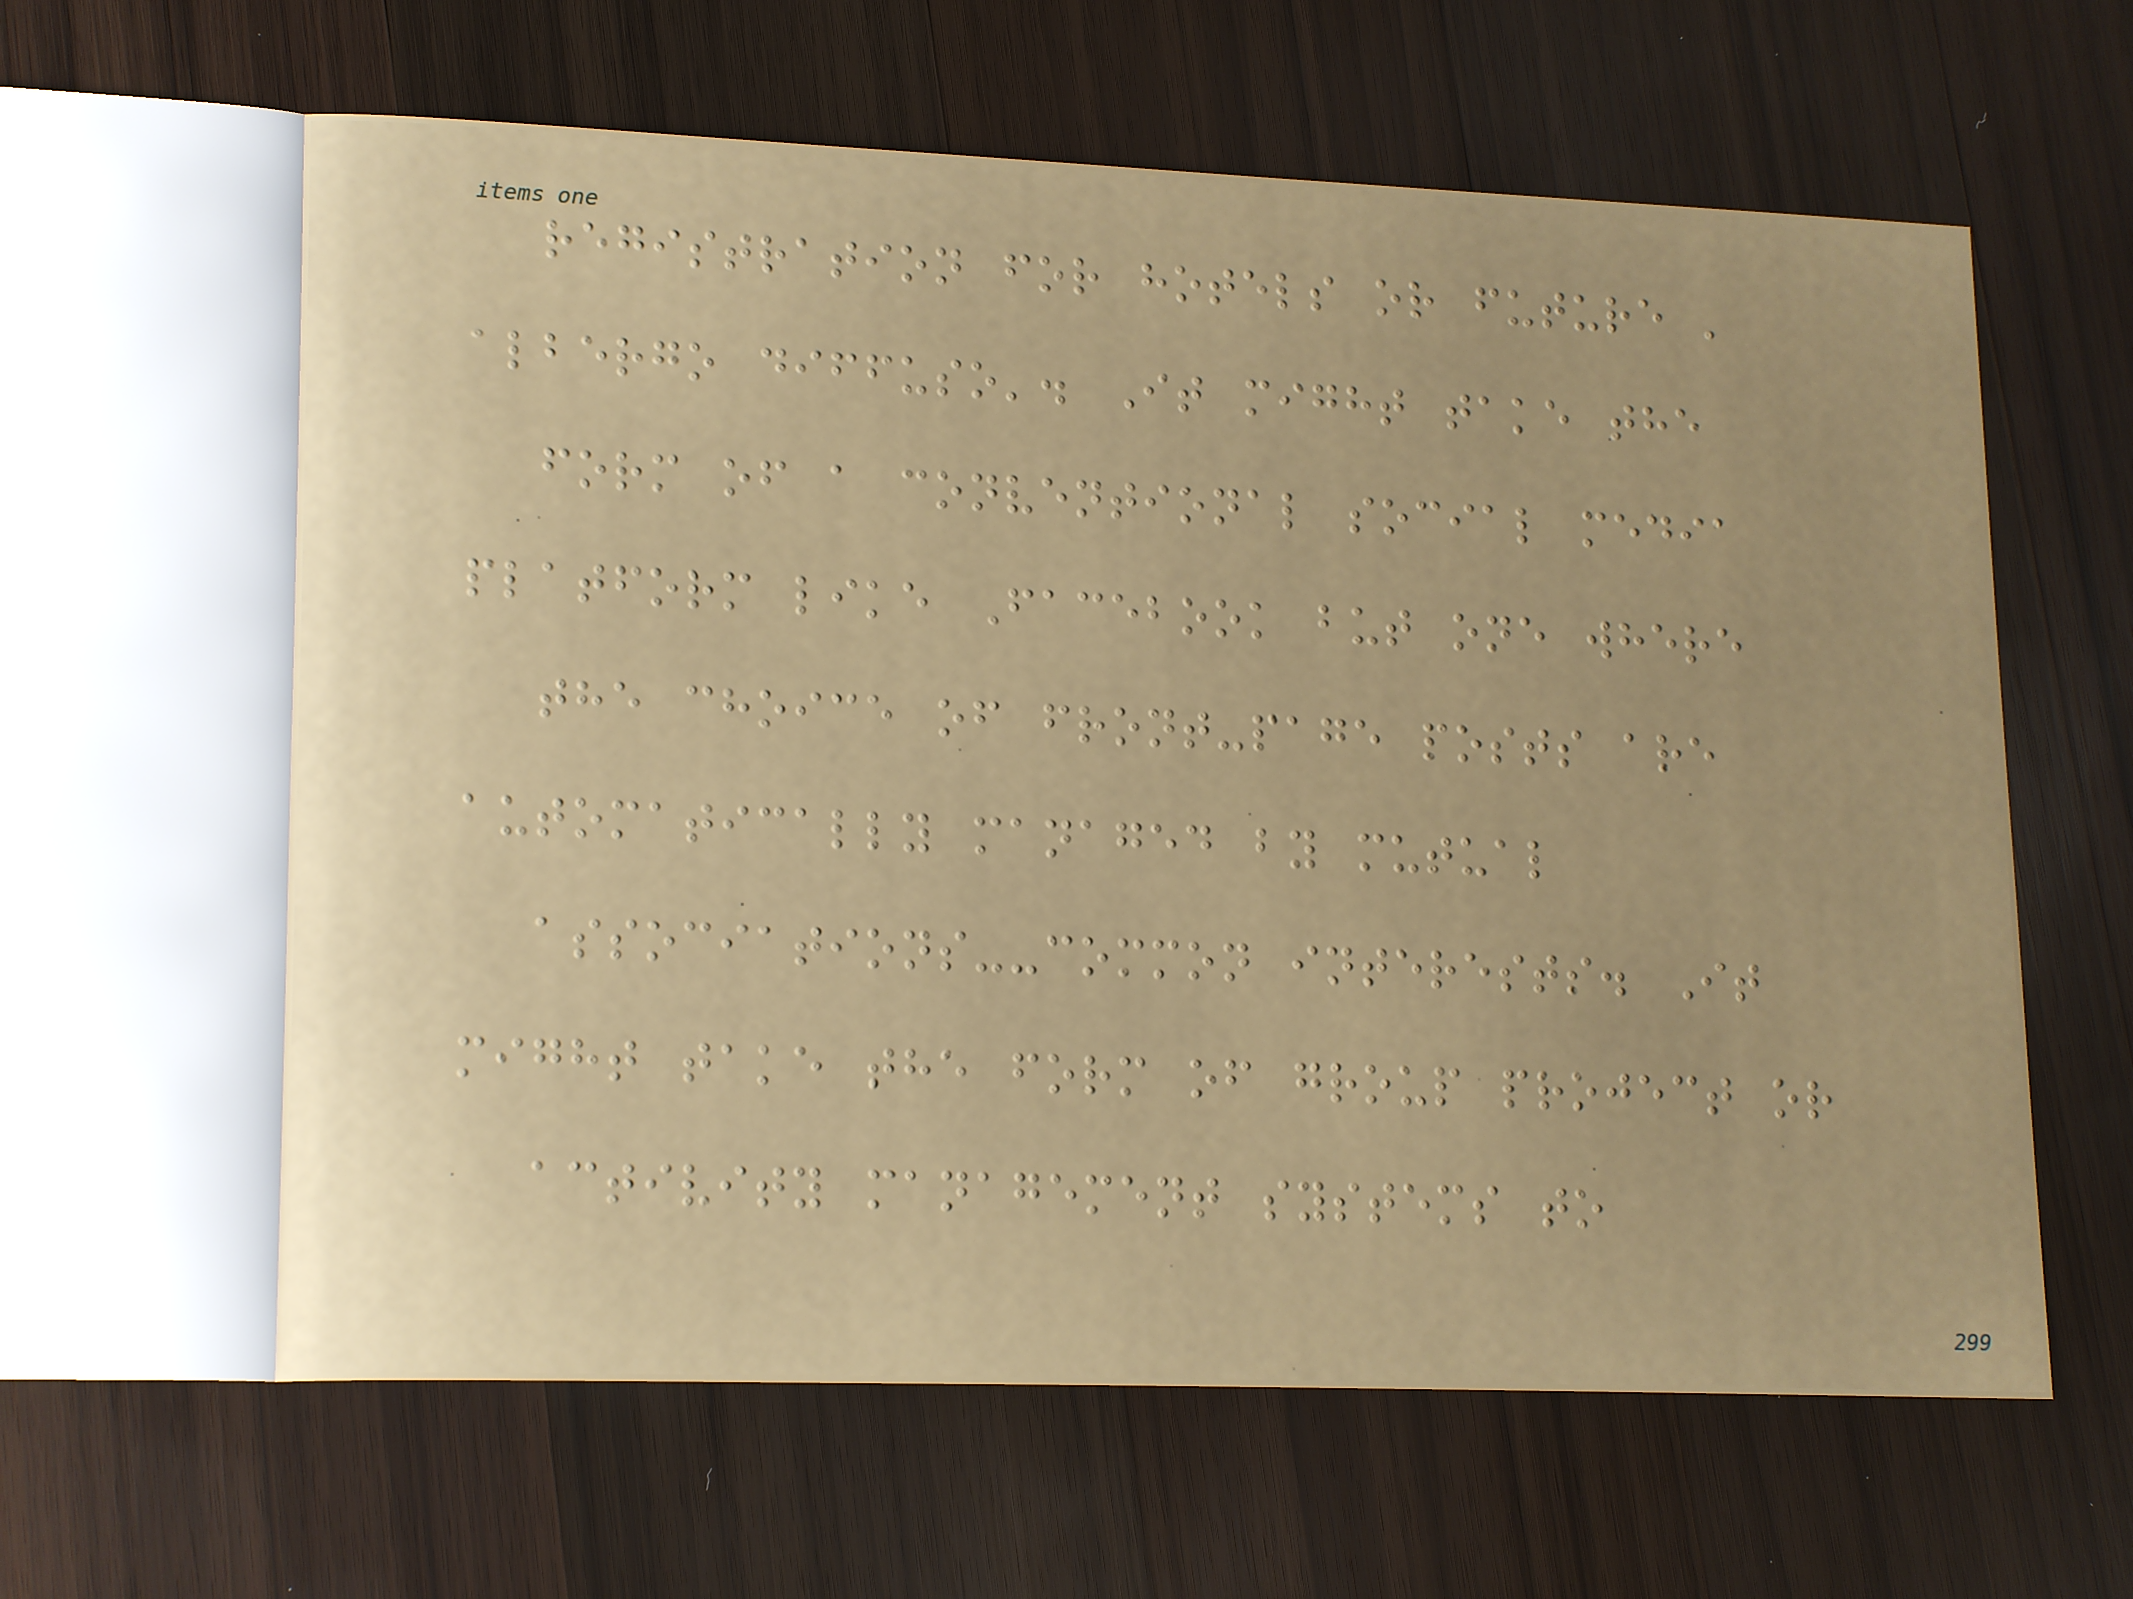registration for hotels or future '
albergo diffuso'. It might take the
form of a conventional social media
platform like Facebook but one where
the choice of front-page posts are
automatically managed by mutual
associations--common interests. It
might take the form of group project or
activity management systems to
